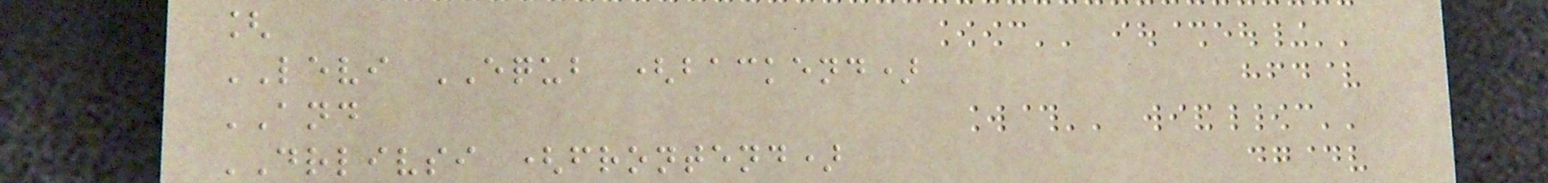[
LEVI EQUB (backend)
AND
DRLIVSI (frontend)
